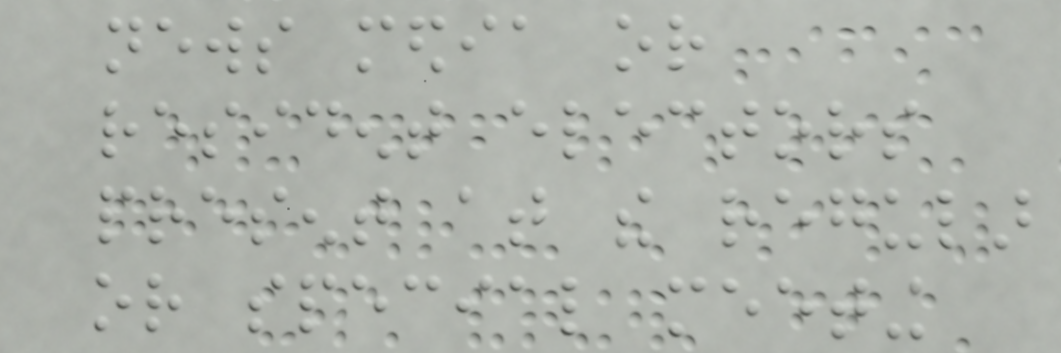news media or
resident electors
present at the regular
or special meeting
